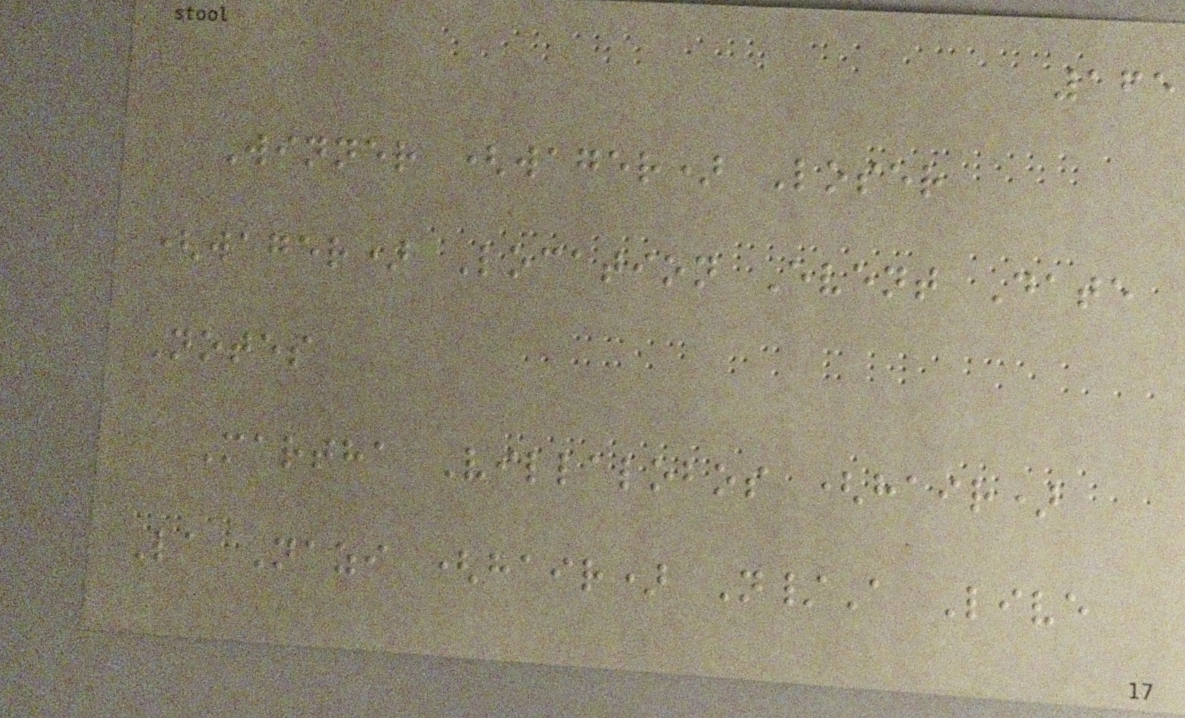165
Winner (wager) Loser
(wager) Location Event Date
Notes
Martha Villalobos (hair)
La Nazi (hair) N/A Live
